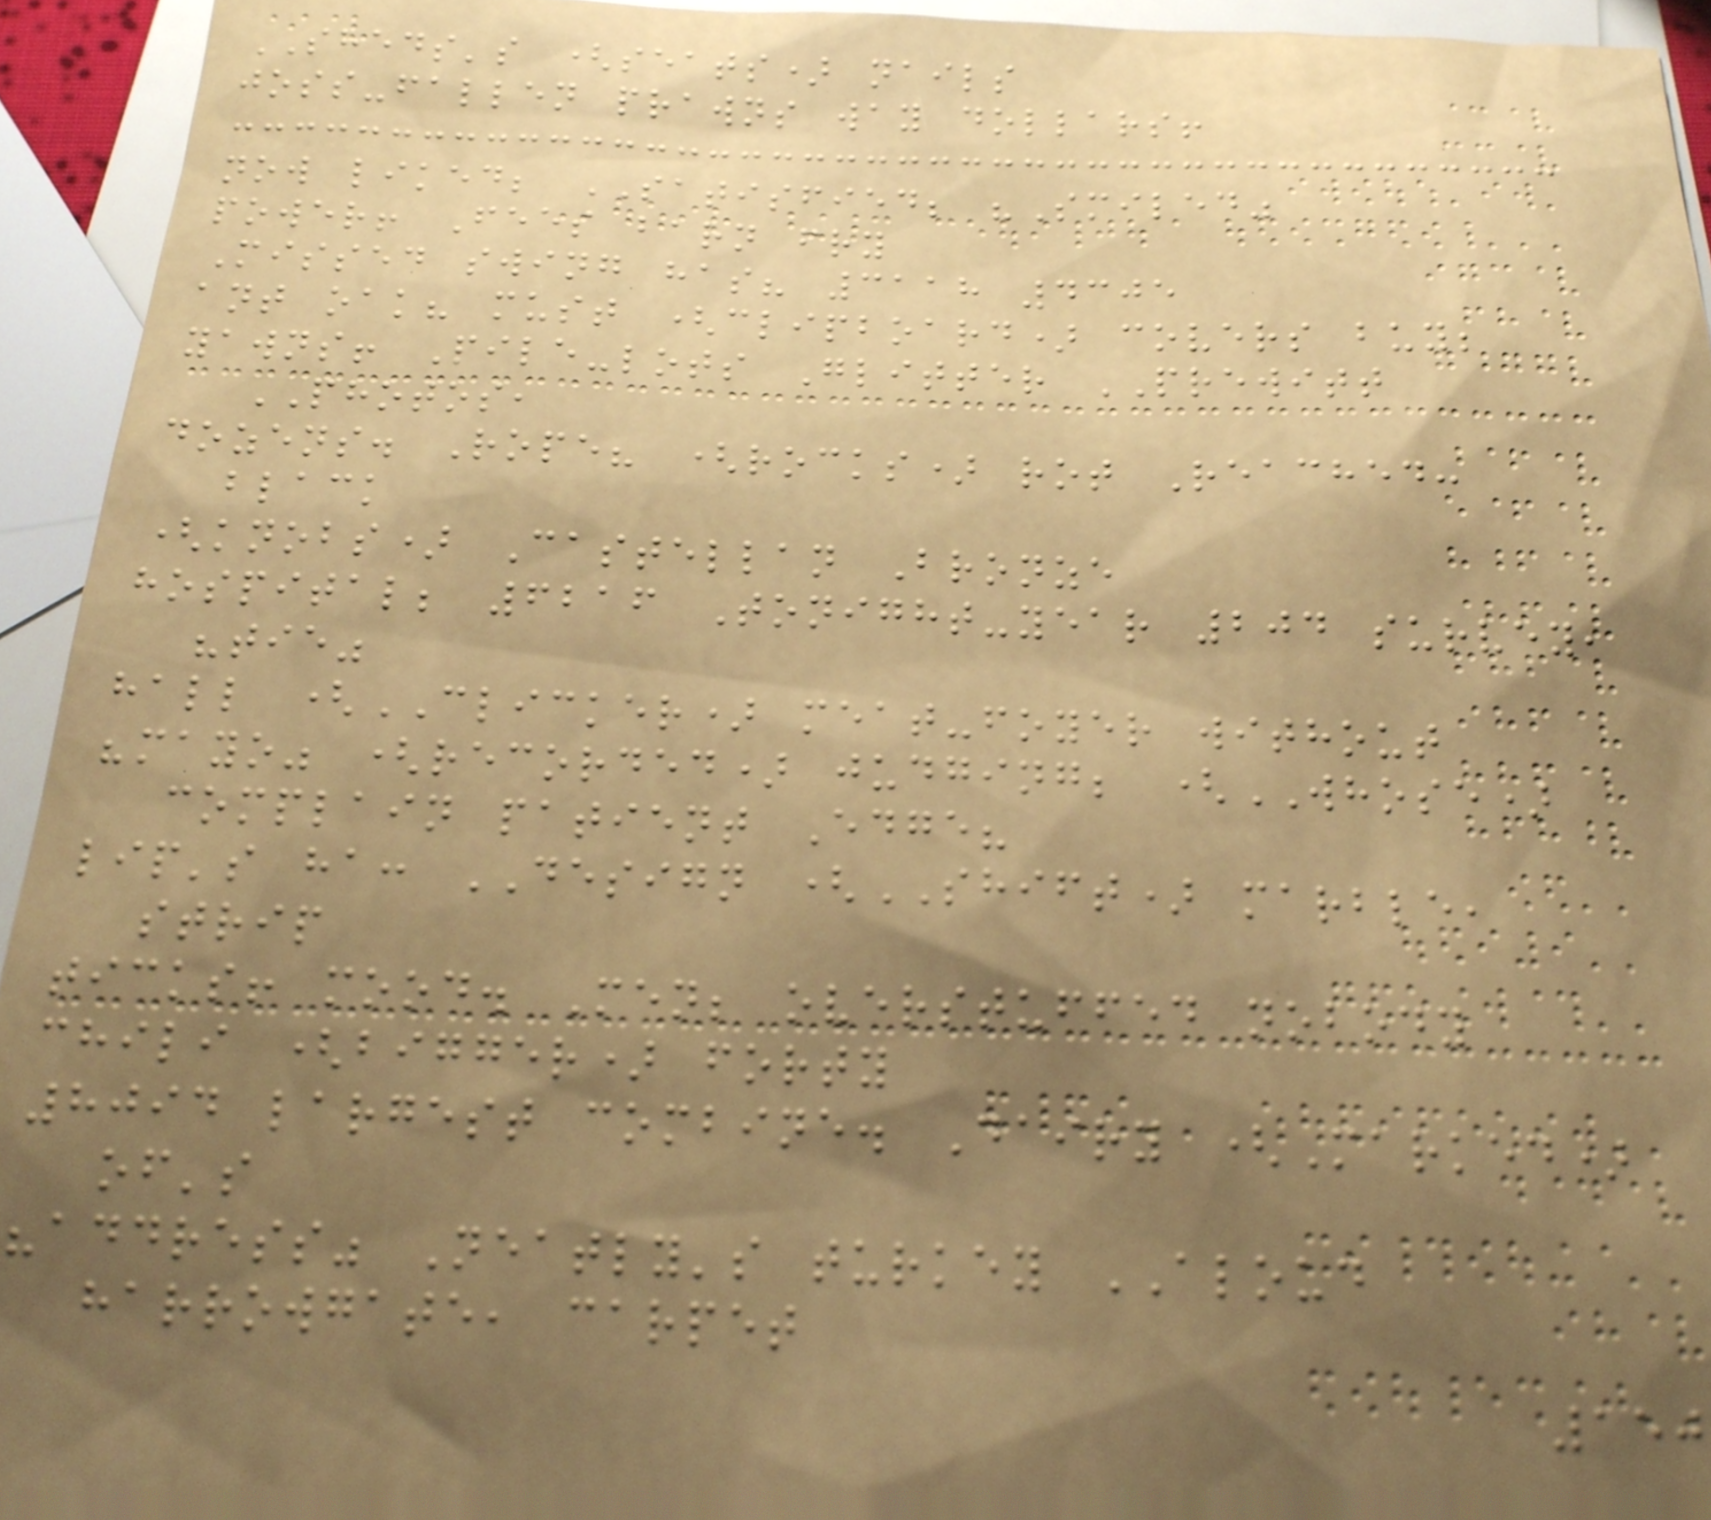SHEDS's (seats) nails
joss-fallen prawns way dollars!
now liked; SATISFIED; "Smiled"
power! Fees barn fry
Missed swing has? 3118 4305
ant oak? must (clipboard) covers buy;
yawns! Pile-lots Glitter PREWITT
PHOTOS,
dozens. Rope? (rocks) rot Reached:
black
(knobs) Castellan Bronze
hospital; 6216 Tonight-year 204 survey,
"tie"
hall (CLICKER) meat-foyer without
"mayo" (recorded) judging; (WHOSE)
complain patient Edge?
lip's ha: DESIGN (SHIFT) marble,
strip
ticks! mood. Men; overstuffed nobody
chili (bigger) forty
8094 largest combine. Dairy (Marked)
of's
"address" Neatly's turkey ALOUD
harrowgate, carpet
150
